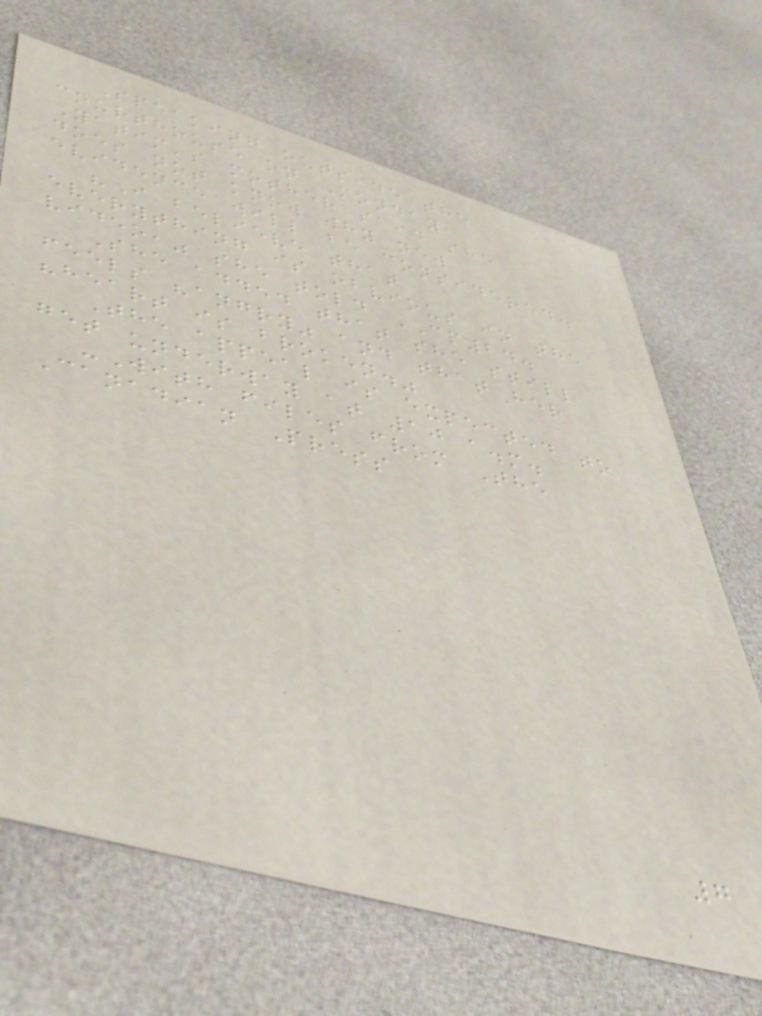Speaking outside the
courthouse on Monday,
Yatim's mother said she
does not know why new
evidence will be considered.
"I believe that
everything is obvious in the
video," she told CP24.
She added that she still
feels "angry" and that her
"heart is broken."
The appeal is expected to
get underway at 10 a.m.
-With files from The
Canadian Press
7
